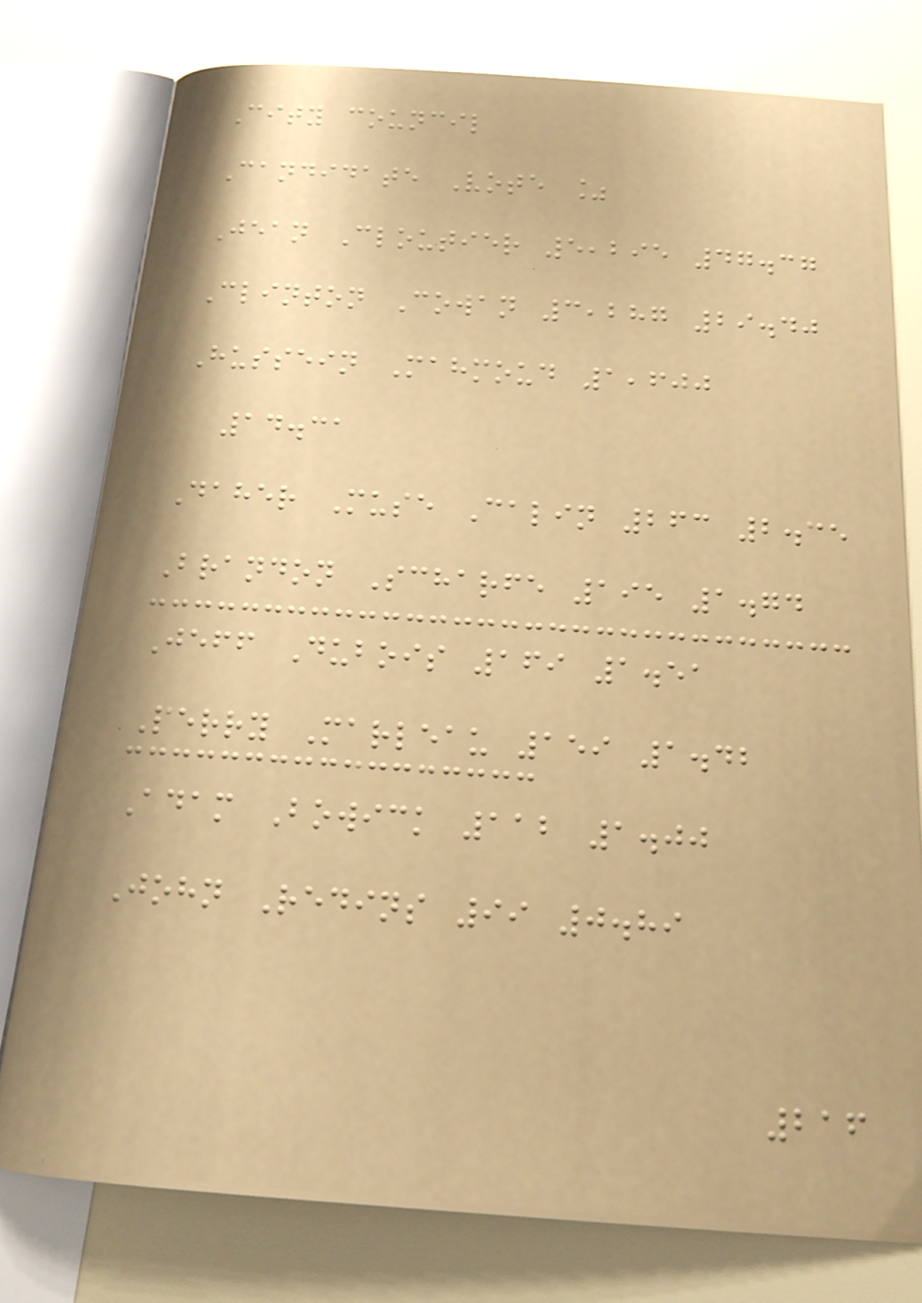City council
Candidate Vote %
Jean Cloutier 5,295 47.37
Clinton Cowan 3,287 29.40
Hussein Mahmoud 1,600
14.31
Daher Muse Calin 263 2.35
Brandon Scharfe 195 1.74
Jeff Dubois 169 1.51
Perry Marleau 159 1.42
Adam Bowick 112 1.00
John Redins 99 0.89
216
